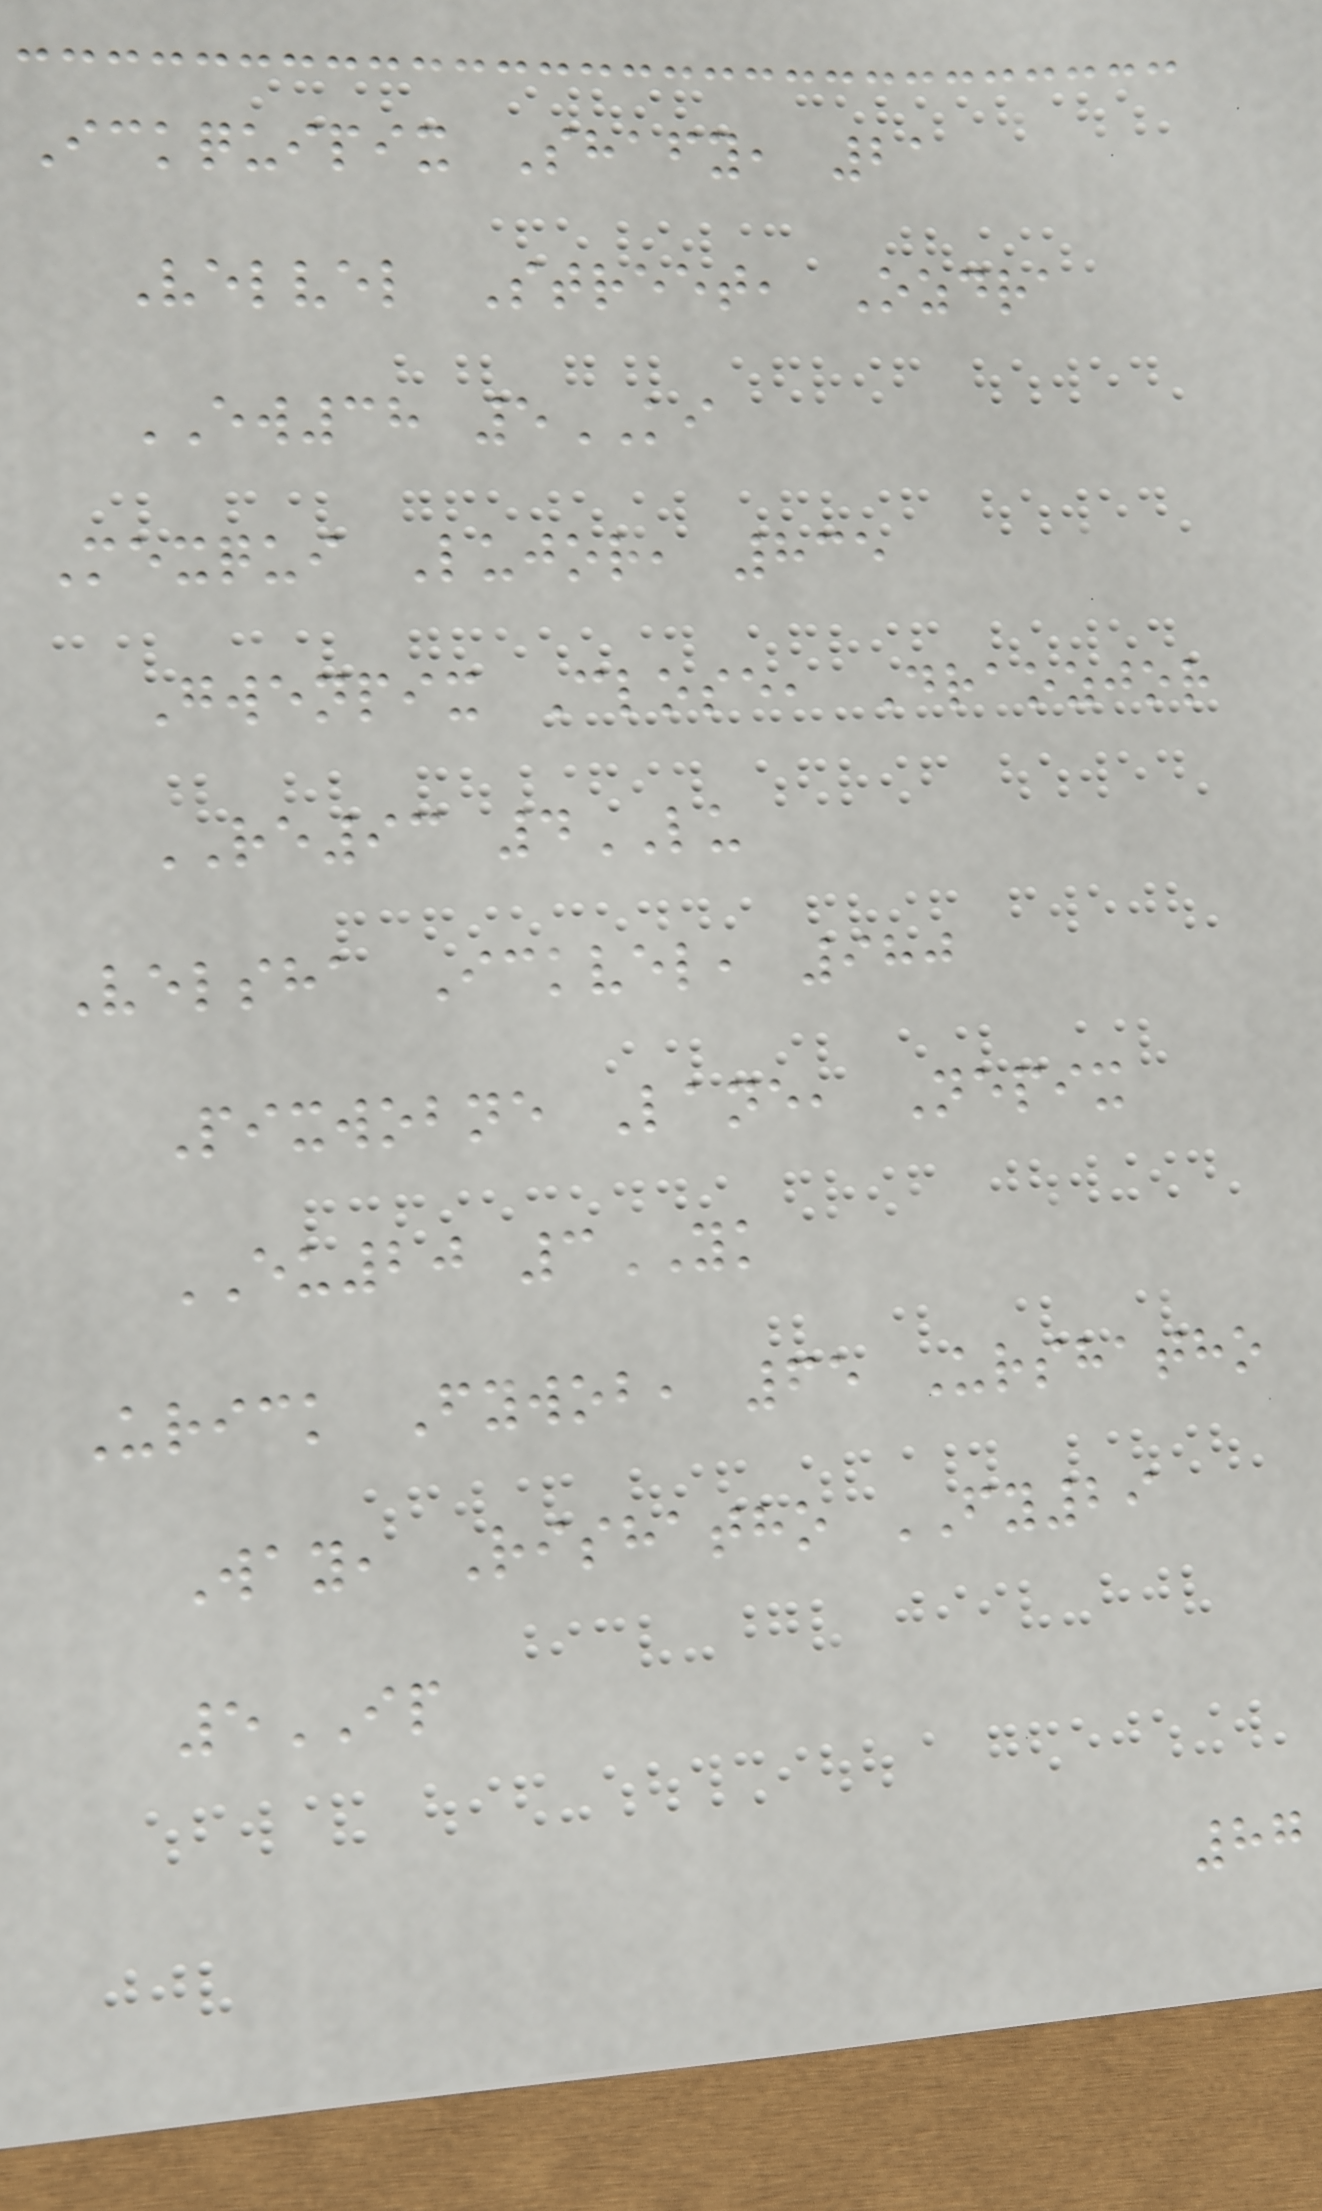Ickquipix Shafy, 21
Velvel Street, Ozdra
EW38 5KI
Mexqui Lujor, 835
Gwenpix Close, Draozjor
RE93 4LU
Velsha Ickvel, 980
Pixwobne Lane, Nepix
EU20 3YK
Urick Fywob, 65 Urshatho
Way, Rishatho FY29
5IP
87
